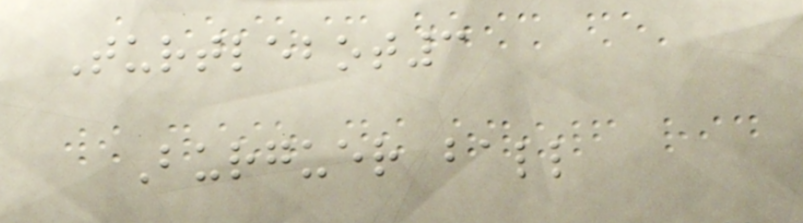Turtlebot3
Burguer ball
